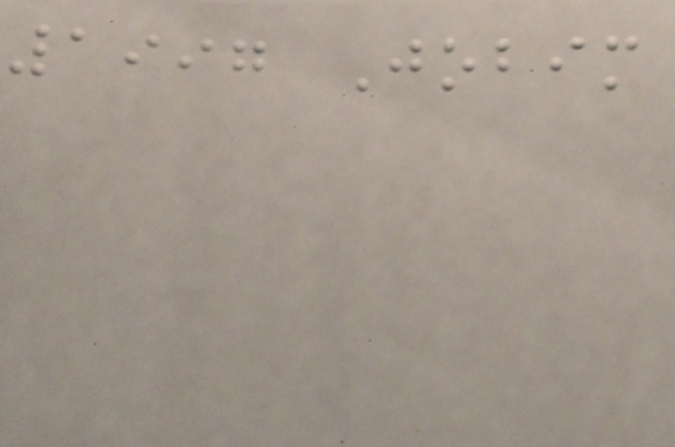1997 Jobim
